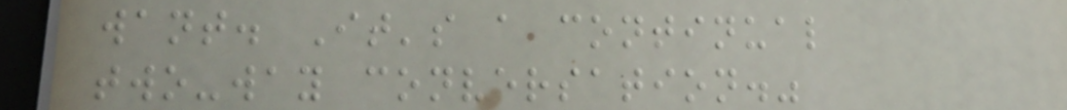want. It's a continual
two-way conversation."
